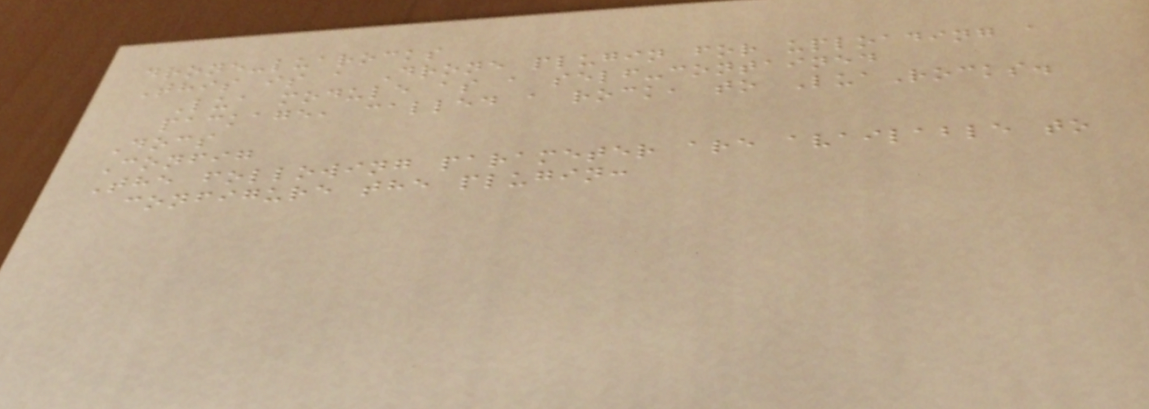drone-luarocks
This is a Drone plugin for uploading a
Lua module as a self-contained
package, called a rock, to LuaRocks.
Docs
Config
The following parameter are available to
configure the plugin:
